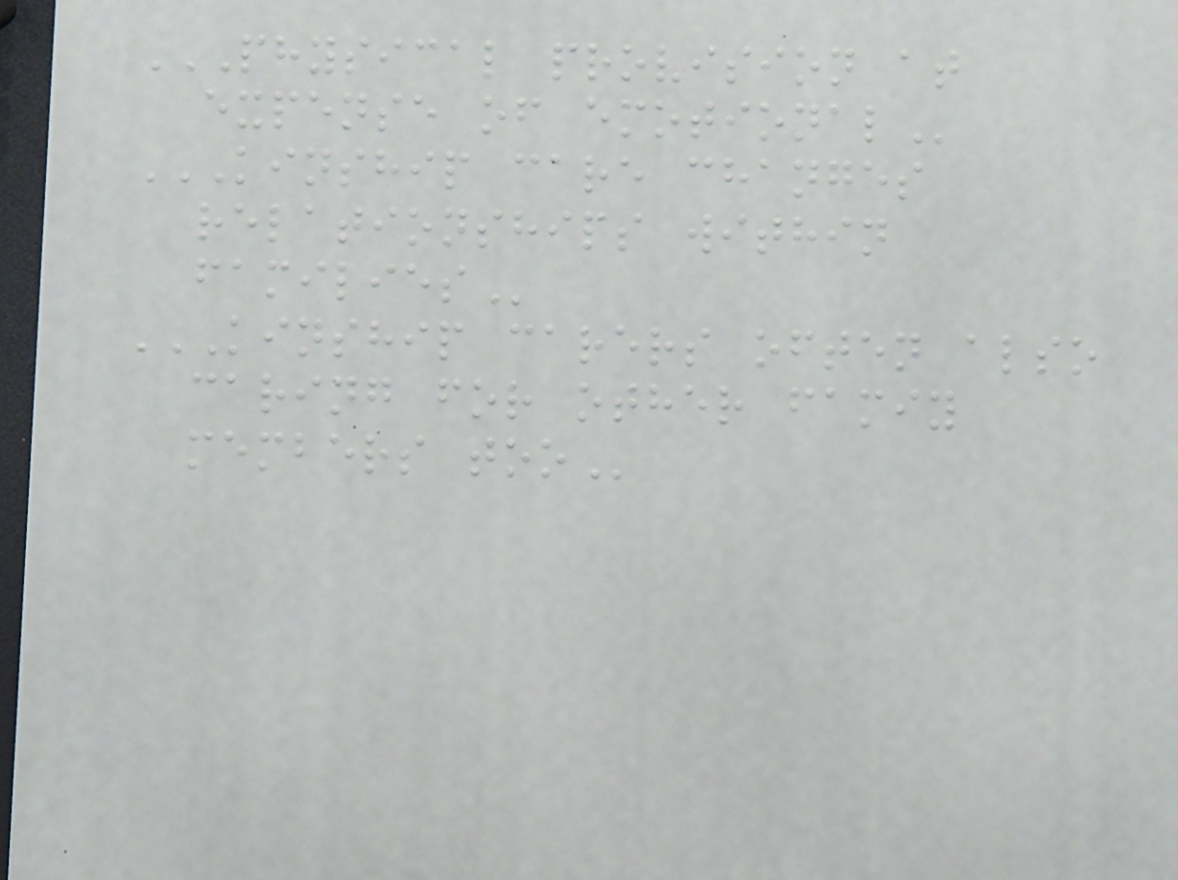PHYSICAL PROVISION AT
EXPENSE OF EMOTIONAL
KINSHIP CARE CHANGES
RELATIONSHIPS WITHIN
FAMILIES
KINSHIP CARERS OFTEN ALSO
CARING FOR OTHER FAMIY
MEMBERS TOO
